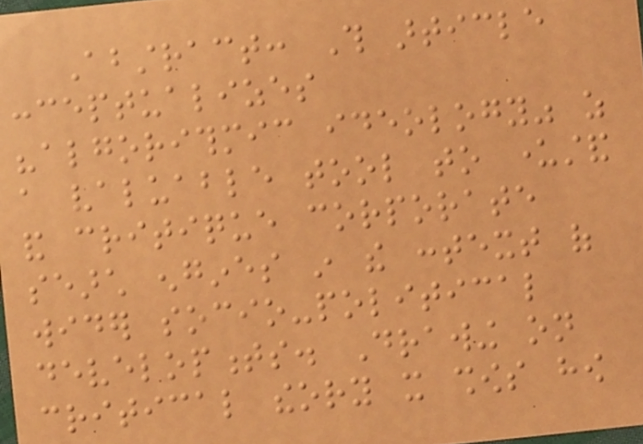Abstract: This article
conceptualizes
"algorithmic ideology" as
a valuable tool to understand
and critique corporate
search engines in the context of
wider socio-political
developments. Drawing on
critical theory it shows how
